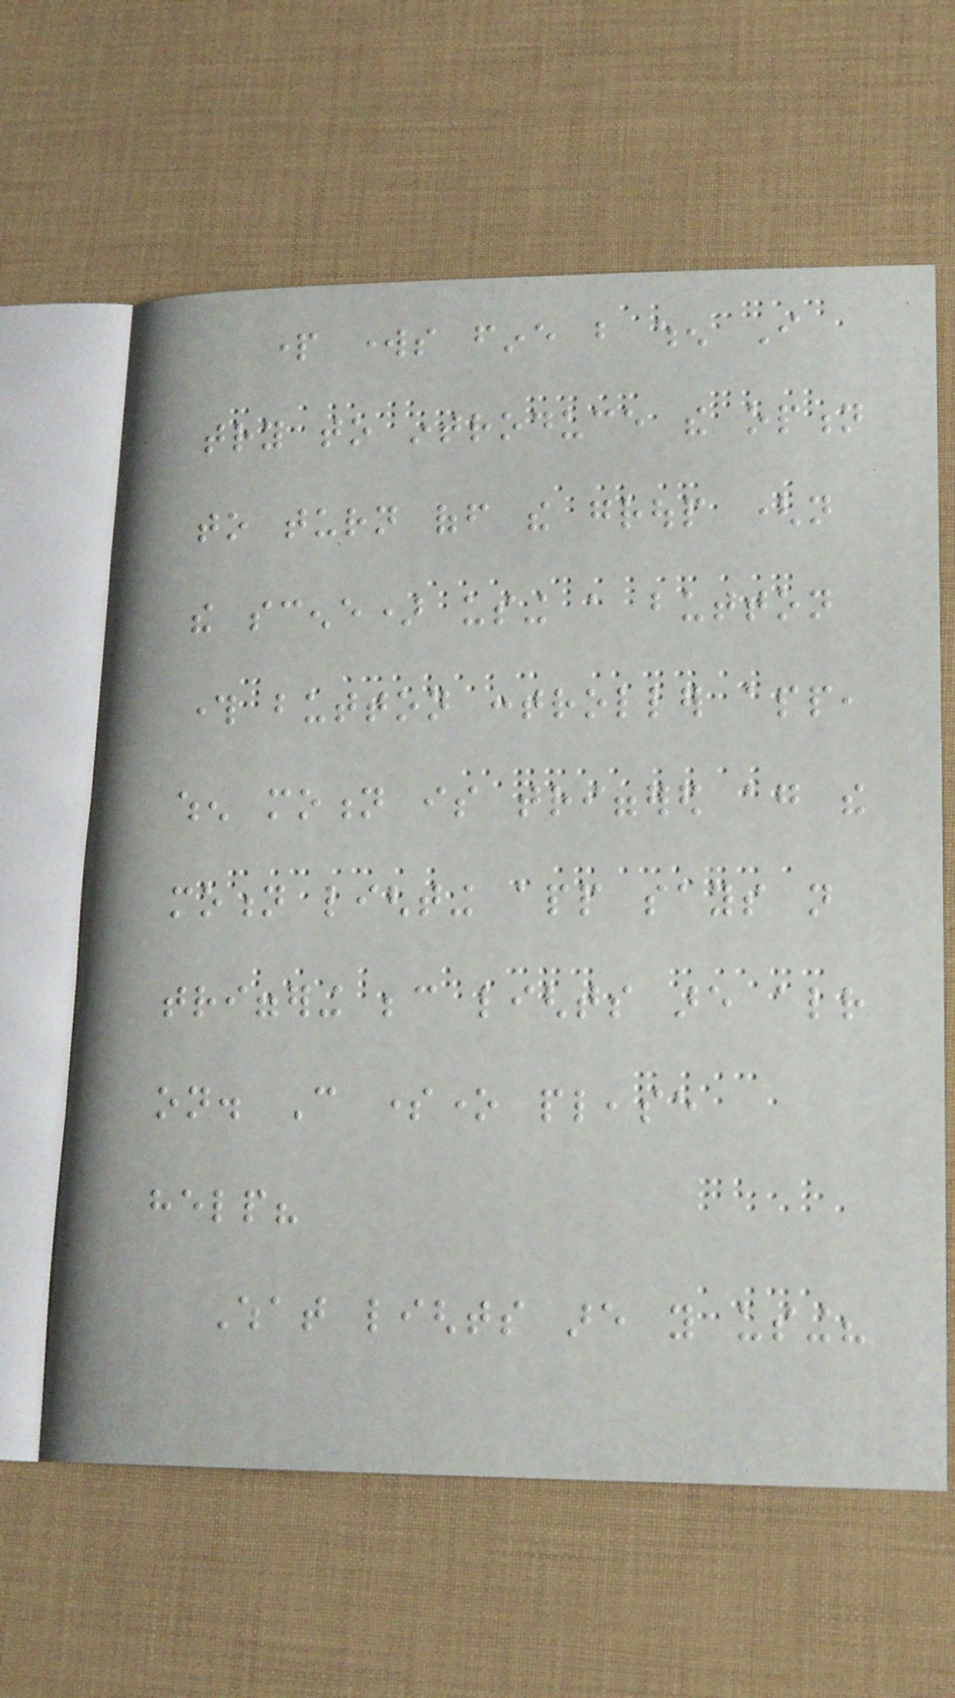part works fine but when I
try to introduce the option
to turn off the group (not
the scene) using a button
through button controller app,
when motion is triggered again the
motion lighting app says not
triggering because lights are already
on. Can someone please
help?
What lights are you using?
